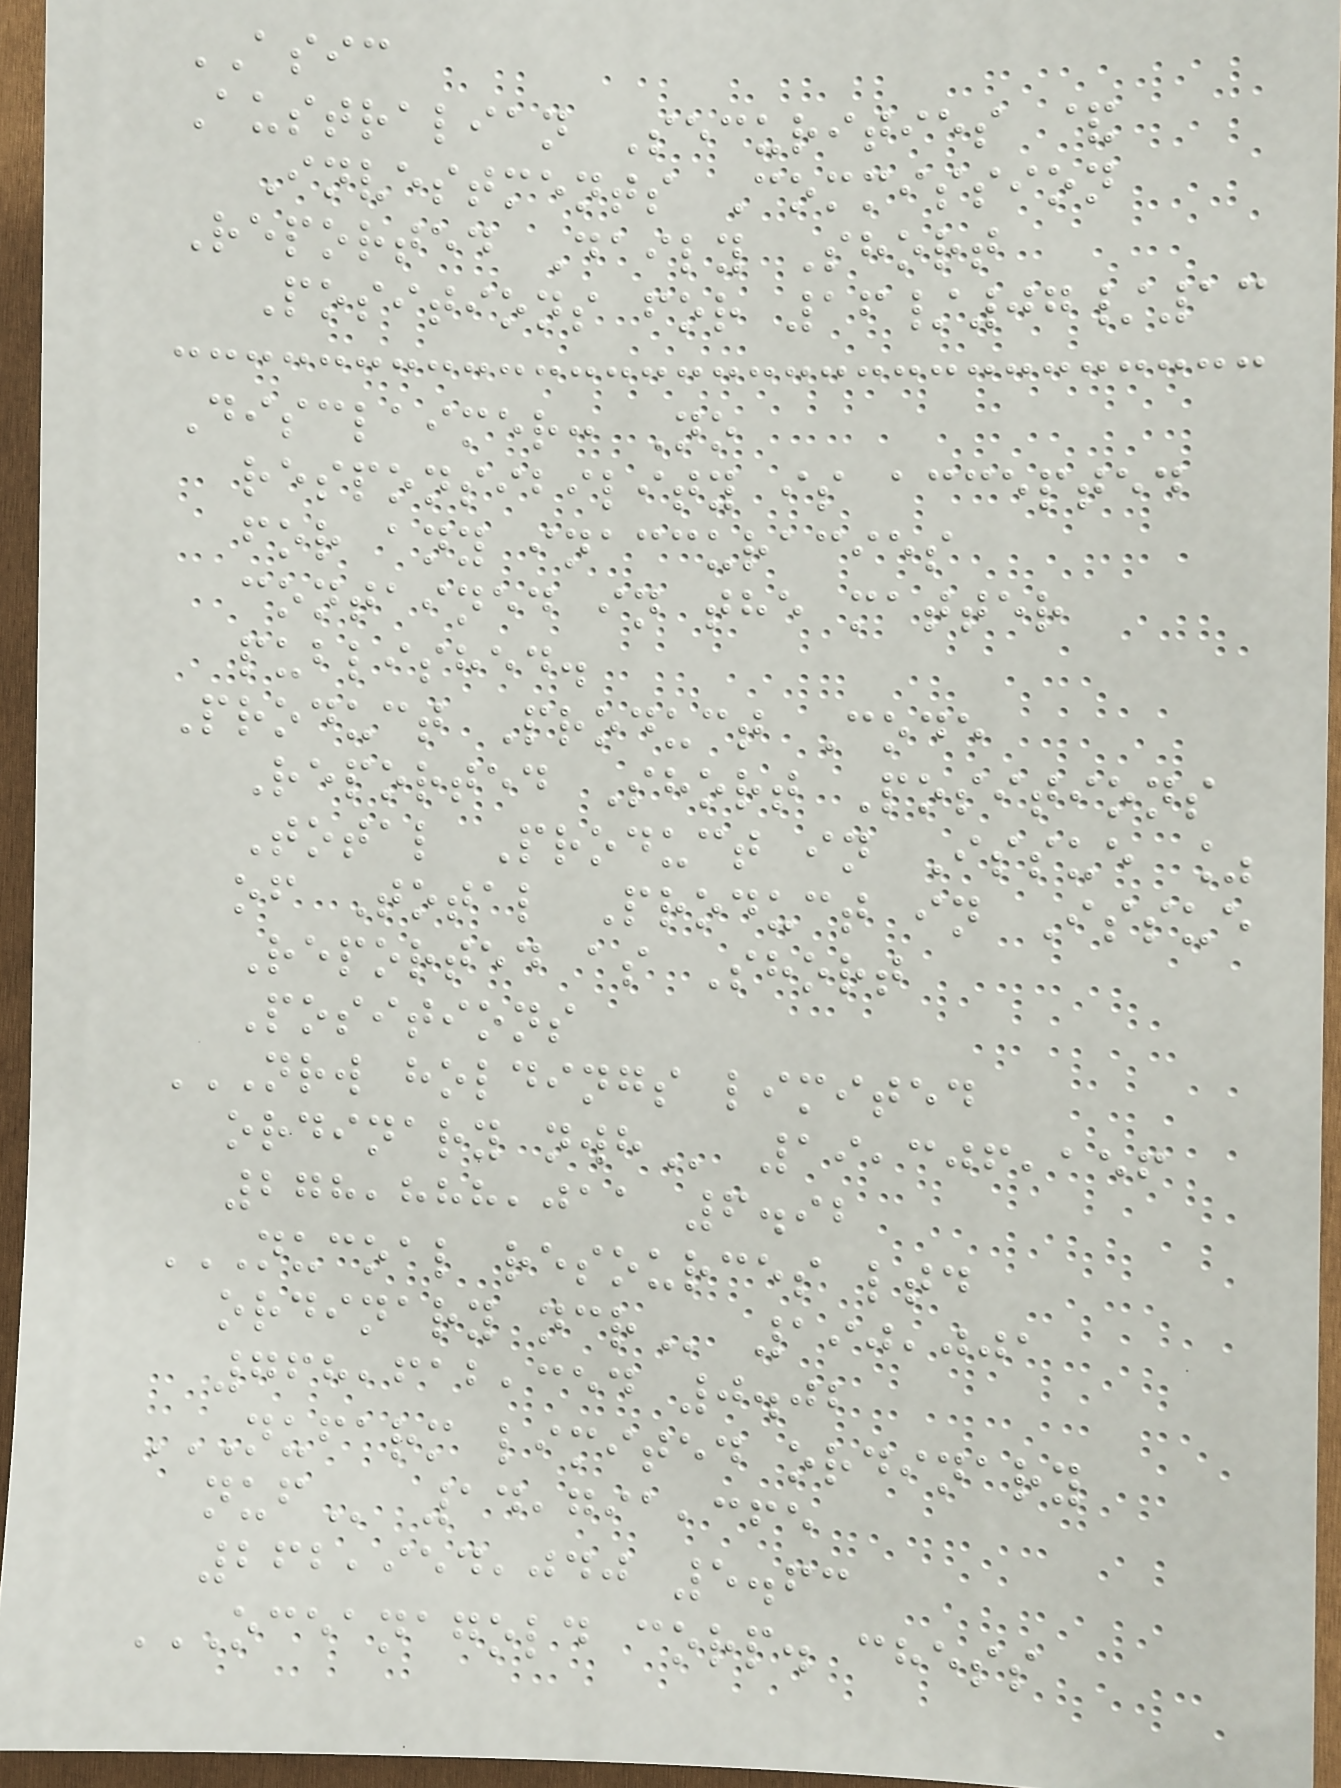ASIC
Australian Securities &
Investments Commission
Reported Daily Short
Positions for 16/07/13
Disclaimer: No
responsibility is accepted
for any inaccuracies
contained in the matter
published.
Product Product Code
Reported Short Positions
Total Product in Issue %
of Total Product in Issue
Reported as Short
Positions
NRW HOLDINGS LIMITED
ORDINARY NWH 19,306,156
278,888,011 6.92
NUCOAL RESOURCES LTD
ORDINARY NCR 190,001
768,612,354 0.02
NUFARM LIMITED ORDINARY
NUF 14,791,365
262,954,040 5.63
OCEANAGOLD CORP. CHESS
